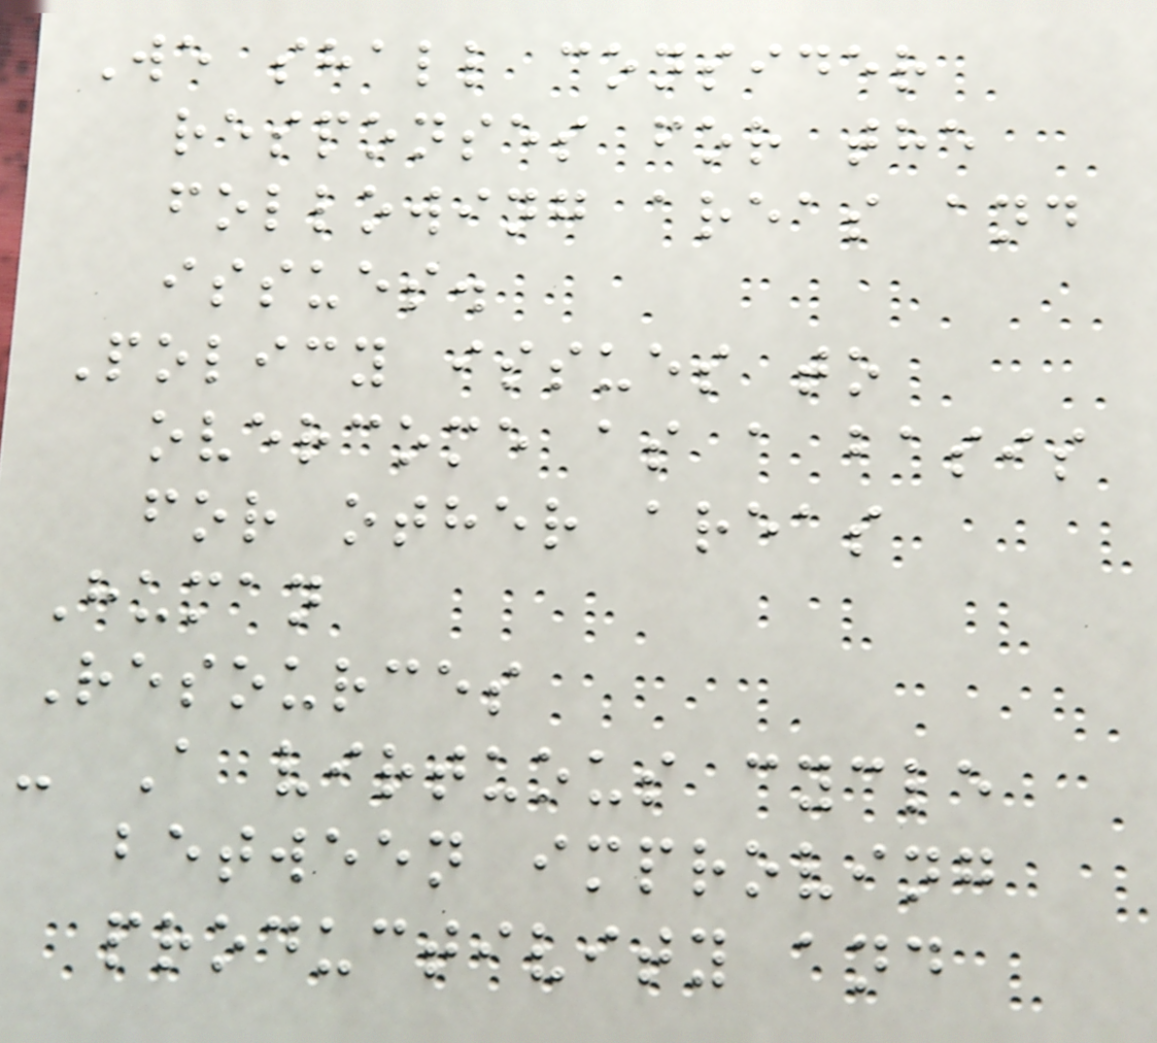We shall consider
responses for the
following areas and
issues.
Policy issues to
overcome as a basis
for other areas
Human
Resources
- A virtuous cycle
between improving
productivity and
